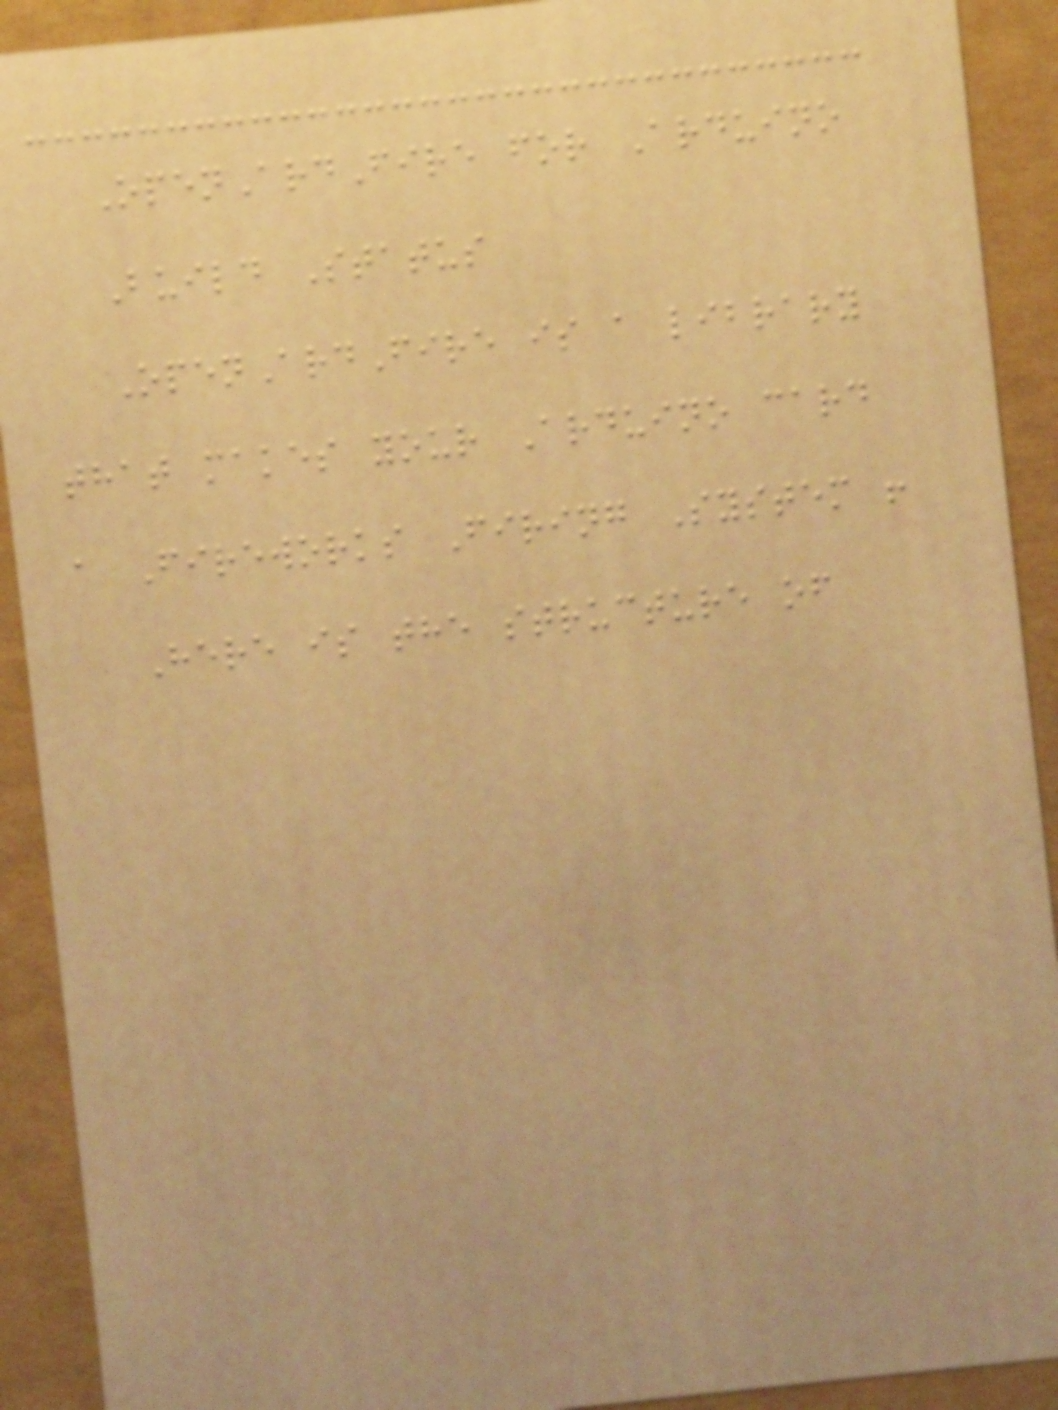OpenArdFire for Arduino
Build Status
OpenArdFire is a library
that makes your Arduino card
a Fireworks Firing System !
Here is the structure of
